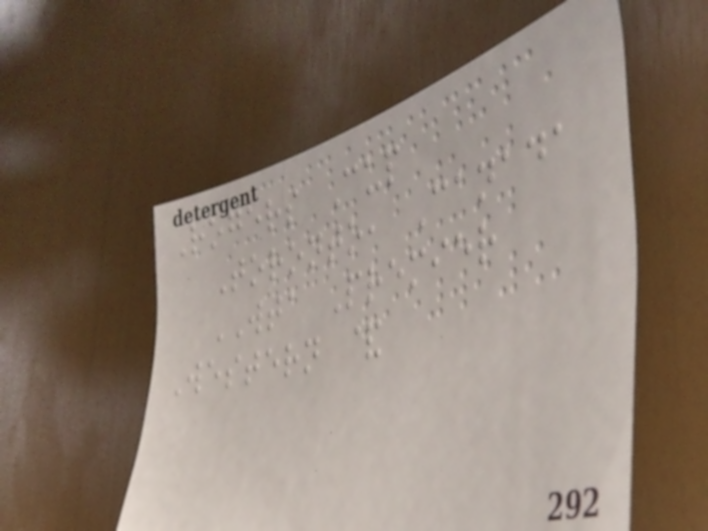Rogers Cup
Toronto, Canada
WTA Premier
Western &
